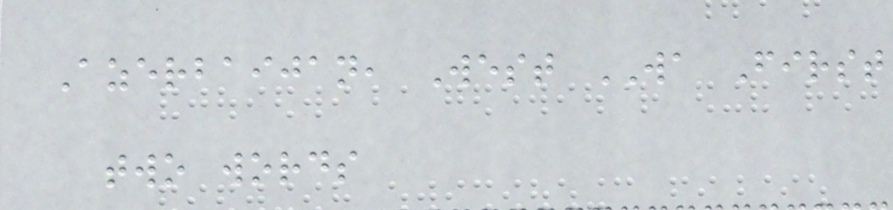Azerbaijan, West WA First
two words
